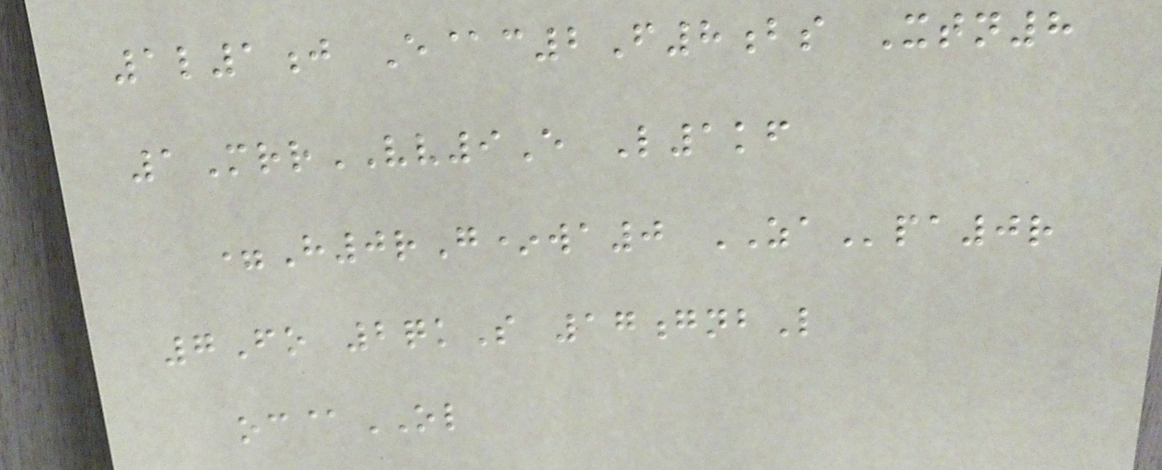1l1j E@c2F8bs Xtn8
1MrrVV9E L1kf
=H0rG*wa0 ZApa0r
7Fo 2qkS 17gnbL
oc@OL
